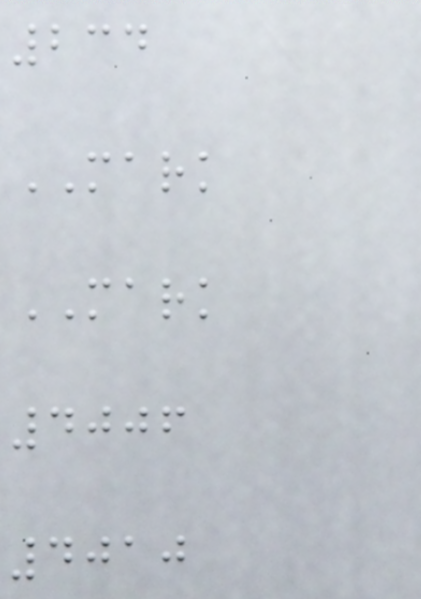234
MARK
MARK
4006
4010
